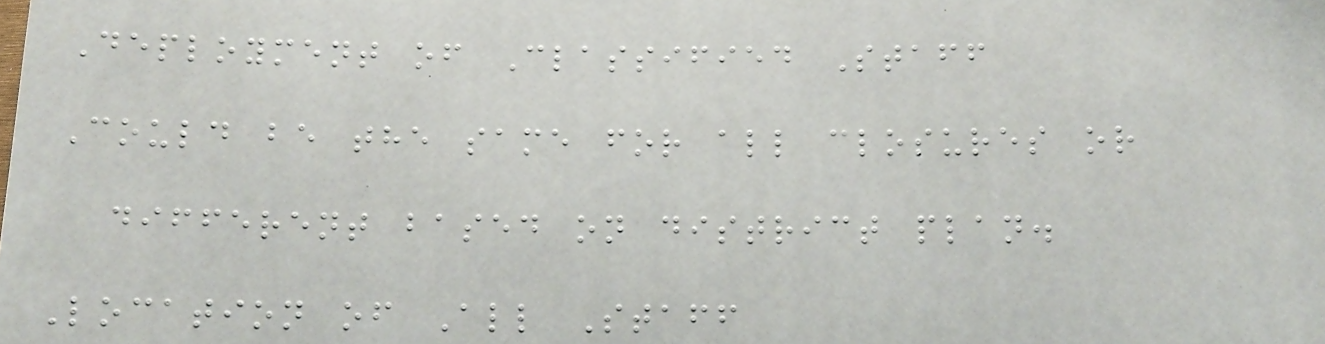Deployment of Classified Staff
Could be the same for all closures or
different based on district plan.
Location of All Staff
